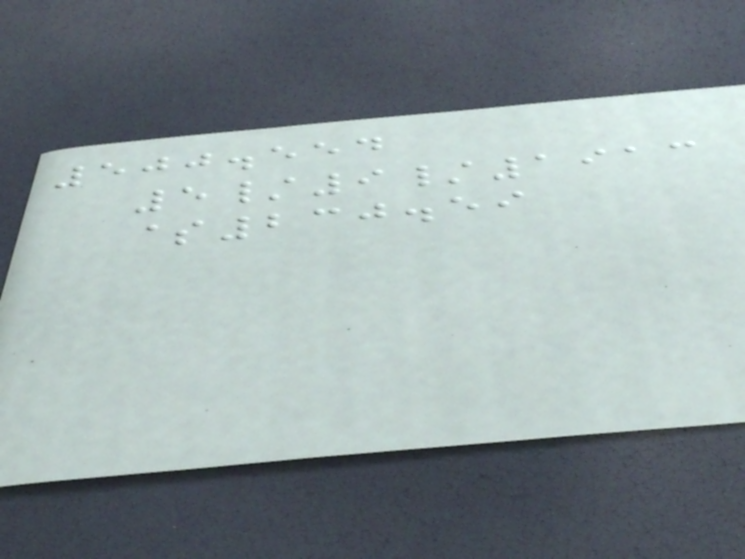500.554
5/9/1913
$230.59
